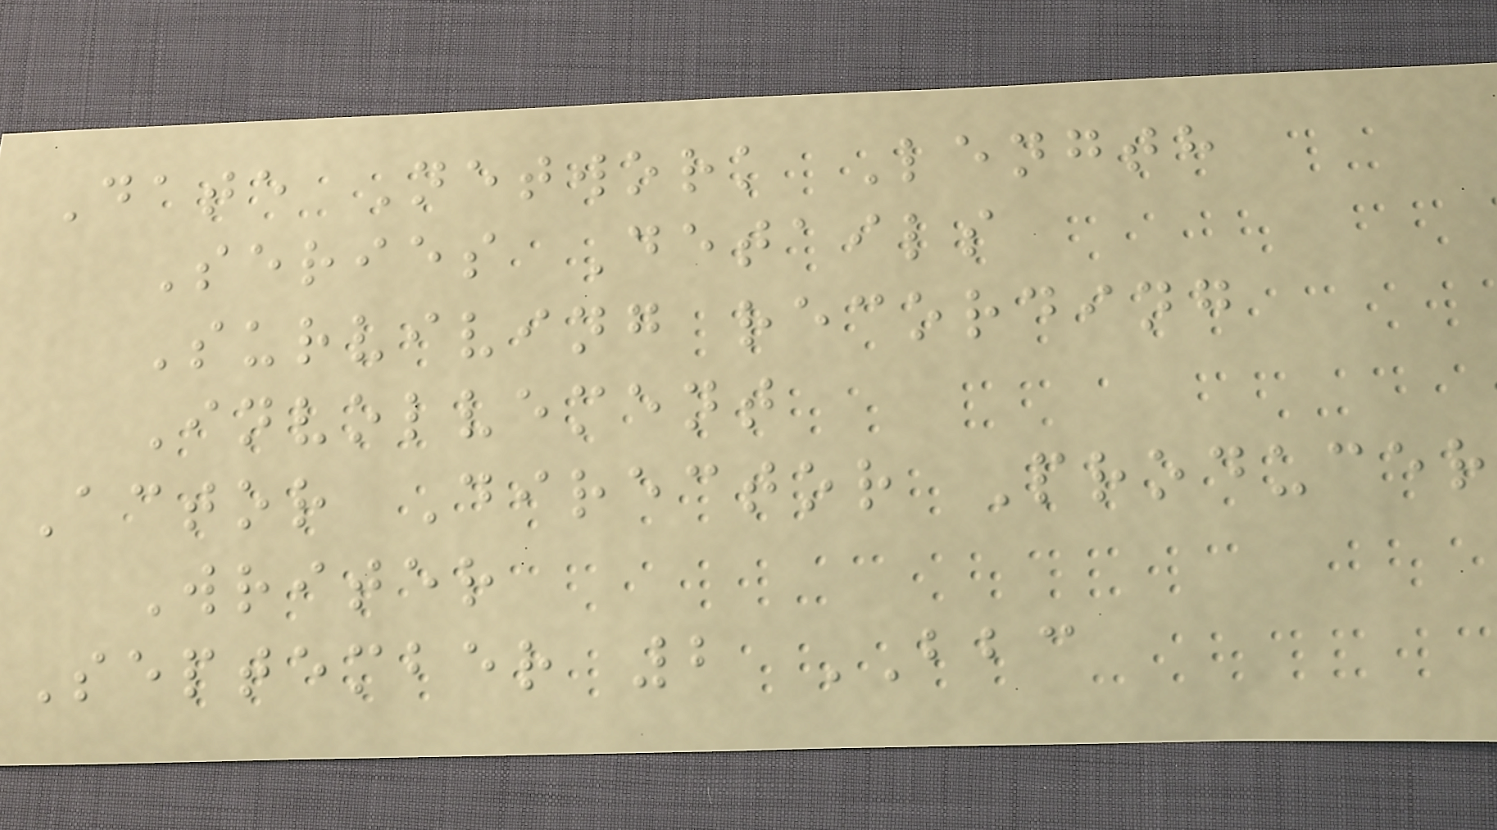Date Network Length
Series Details
Surviving recording
Involvement
Actor Director Producer
Writer
September 2 BBC
